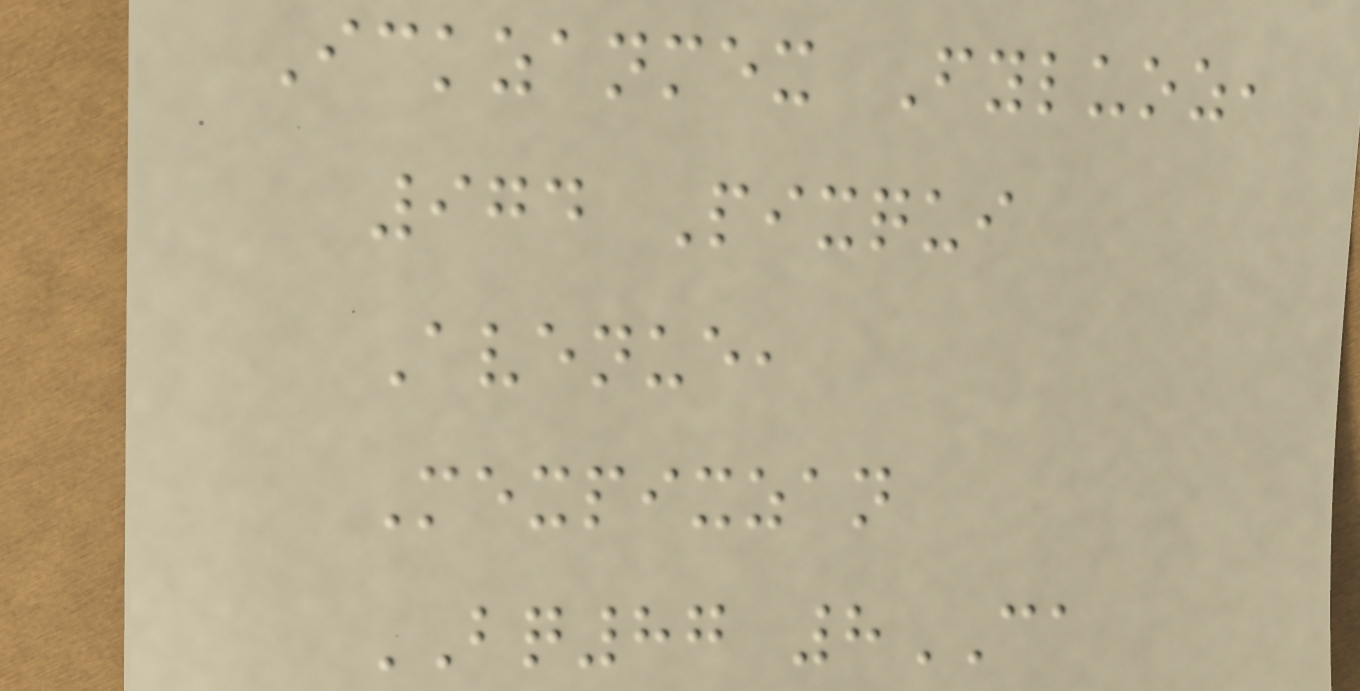Ickzanmex Fyluoz,
974 Pixqui
Avenue,
Mexpixzan
BQ87 8CA
